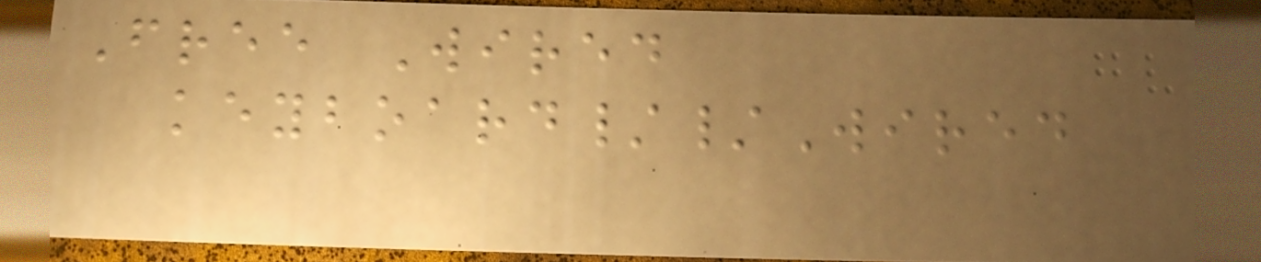Free Wired
keyboard//Wired
